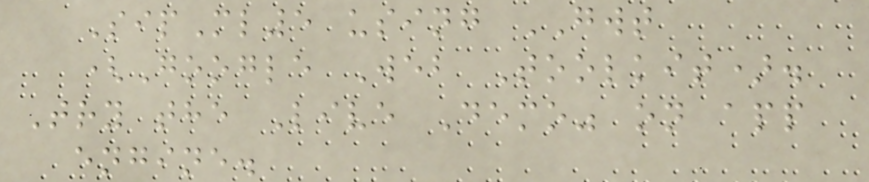SipMl5 using GWT
(Google Web Toolkit).
Try the Live Demo" on app
engine.
